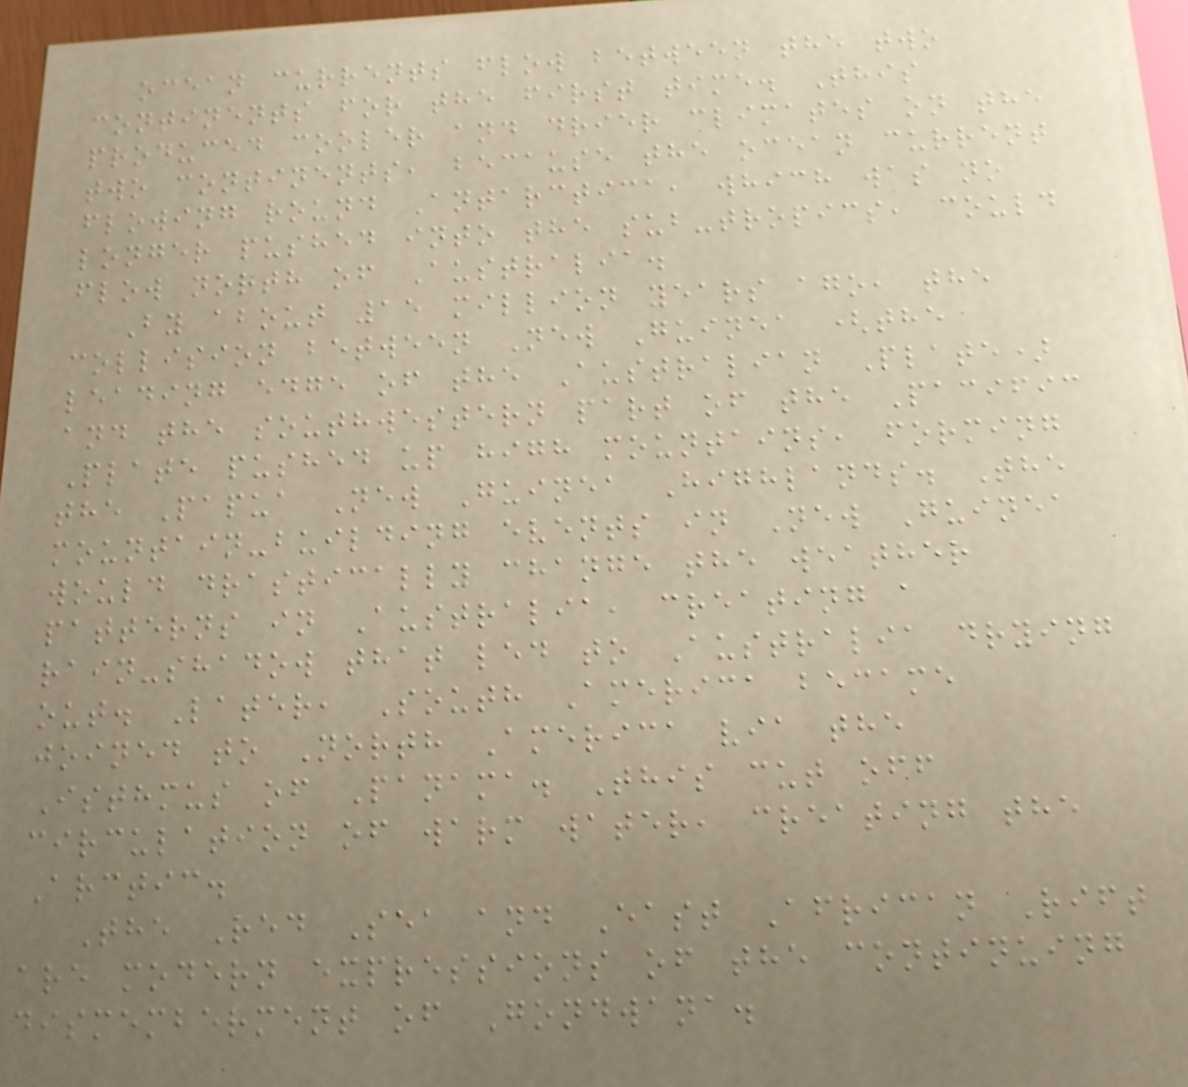ocean currents flow between the two
continents for the first time. This
produced cooler and drier climates on the
two continents, because the ocean current
flowing round Antarctica, which was no
longer pushed into the sub-tropics, could
flow north of Australia.
By about 15 million years ago, the
collision between New Guinea (the
leading edge of the Australian Plate)
and the southwestern part of the Pacific
Plate pushed up high mountains, forming
the Papua New Guinea Highlands. The
mountain-building events in New Guinea
would drastically change the weather
patterns in Australia, creating a
rain-shadow that led to Australia drying
out. Later, South America became
joined to North America via the
Isthmus of Panama. This cut off
circulation of warm water, creating the
Arctic.
The Red Sea and East African Rift
are modern expressions of the continuing
dismemberment of Gondwana.
